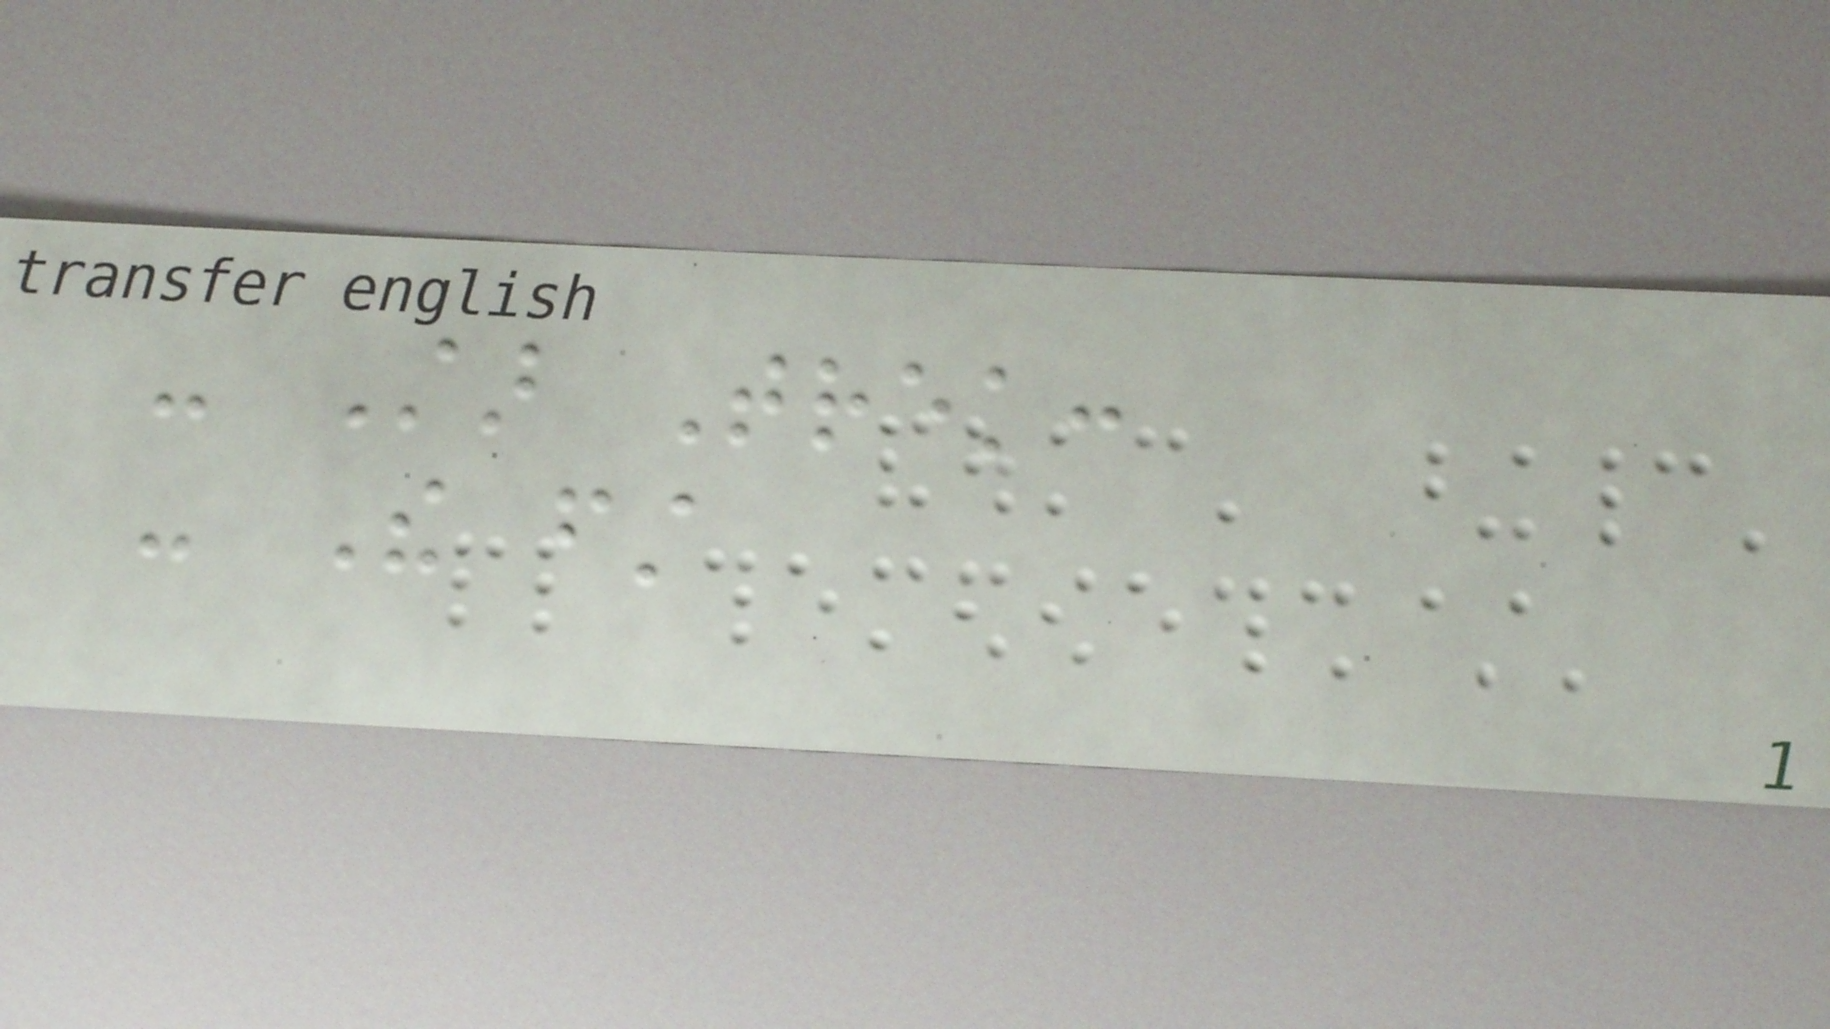- Star Trek:
- The first
